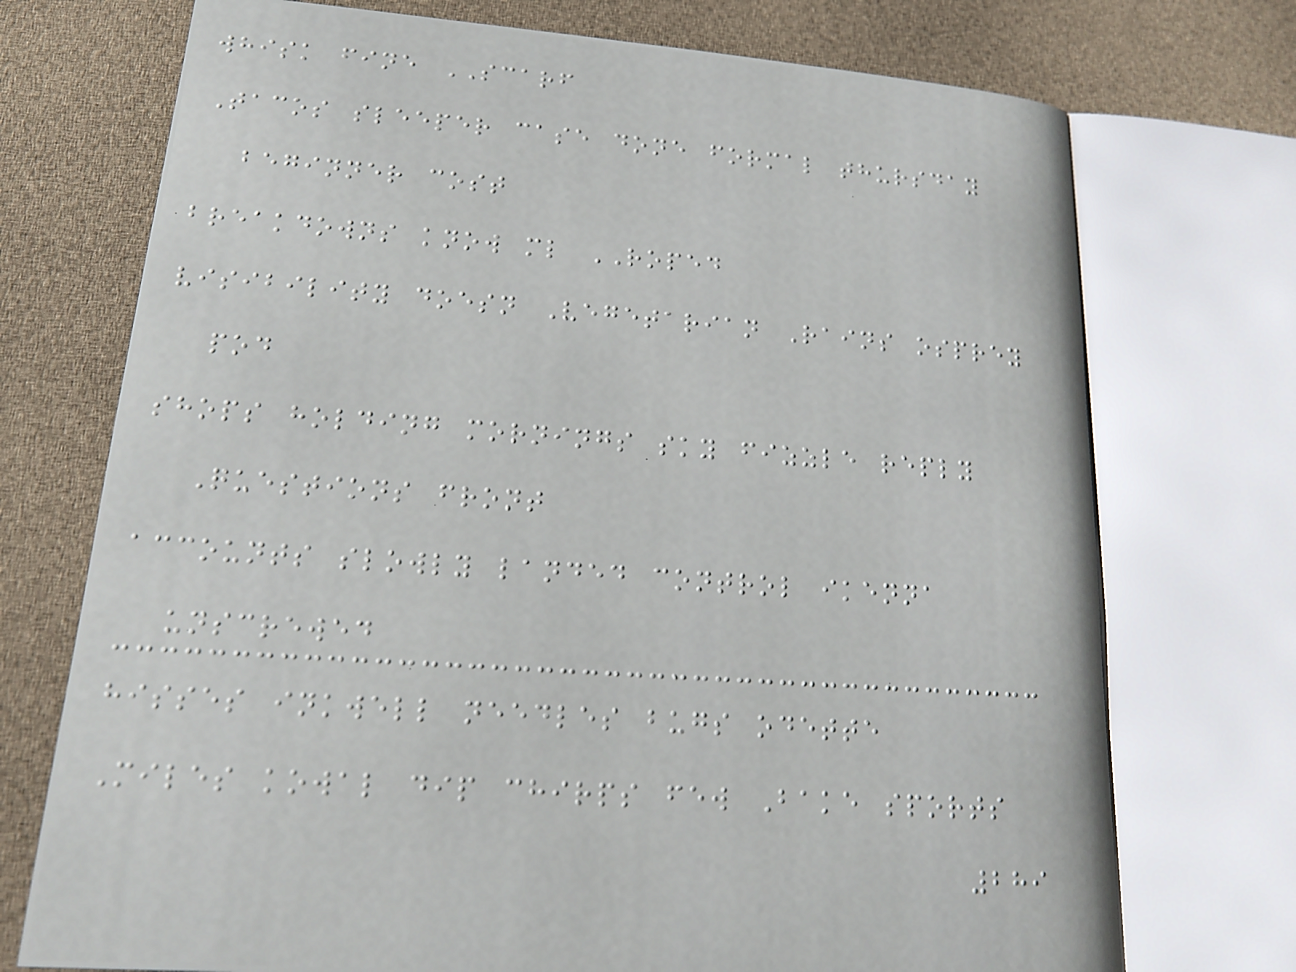whisk fine SCARF
Tacos sleeper case done formal thursday
beginner cost
breakdowns know ml ROPED
visibility doesn Vegetarian Rains osprey
pod
shops holding mornings sky fizzle reply
Questions front
accounts slowly landed control ikenna
unscrewed
hisses inkwell needles bugs odette
Miles kowal dip chirps few Bake sports
289
